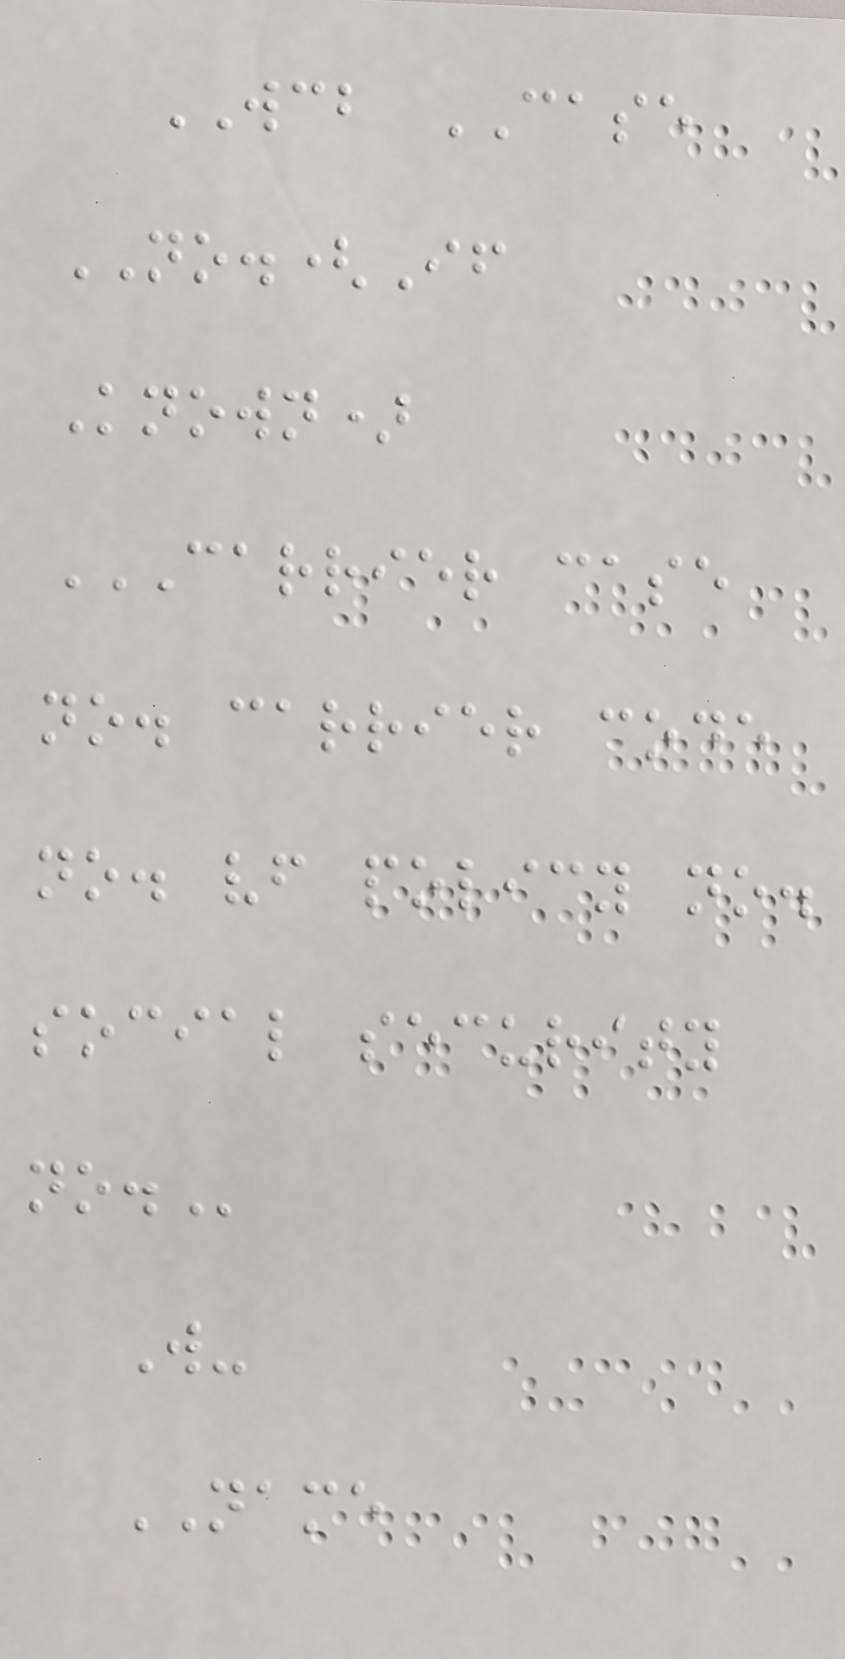WCB CASE
NO.(If
Known)
CARRIER CASE
NO. CARRIER CODE
NO. VF POLICY NO.
SOCIAL SECURITY
NO.
W-
NAME
